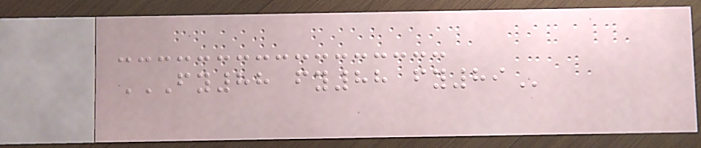FY88 FY88 FY89
